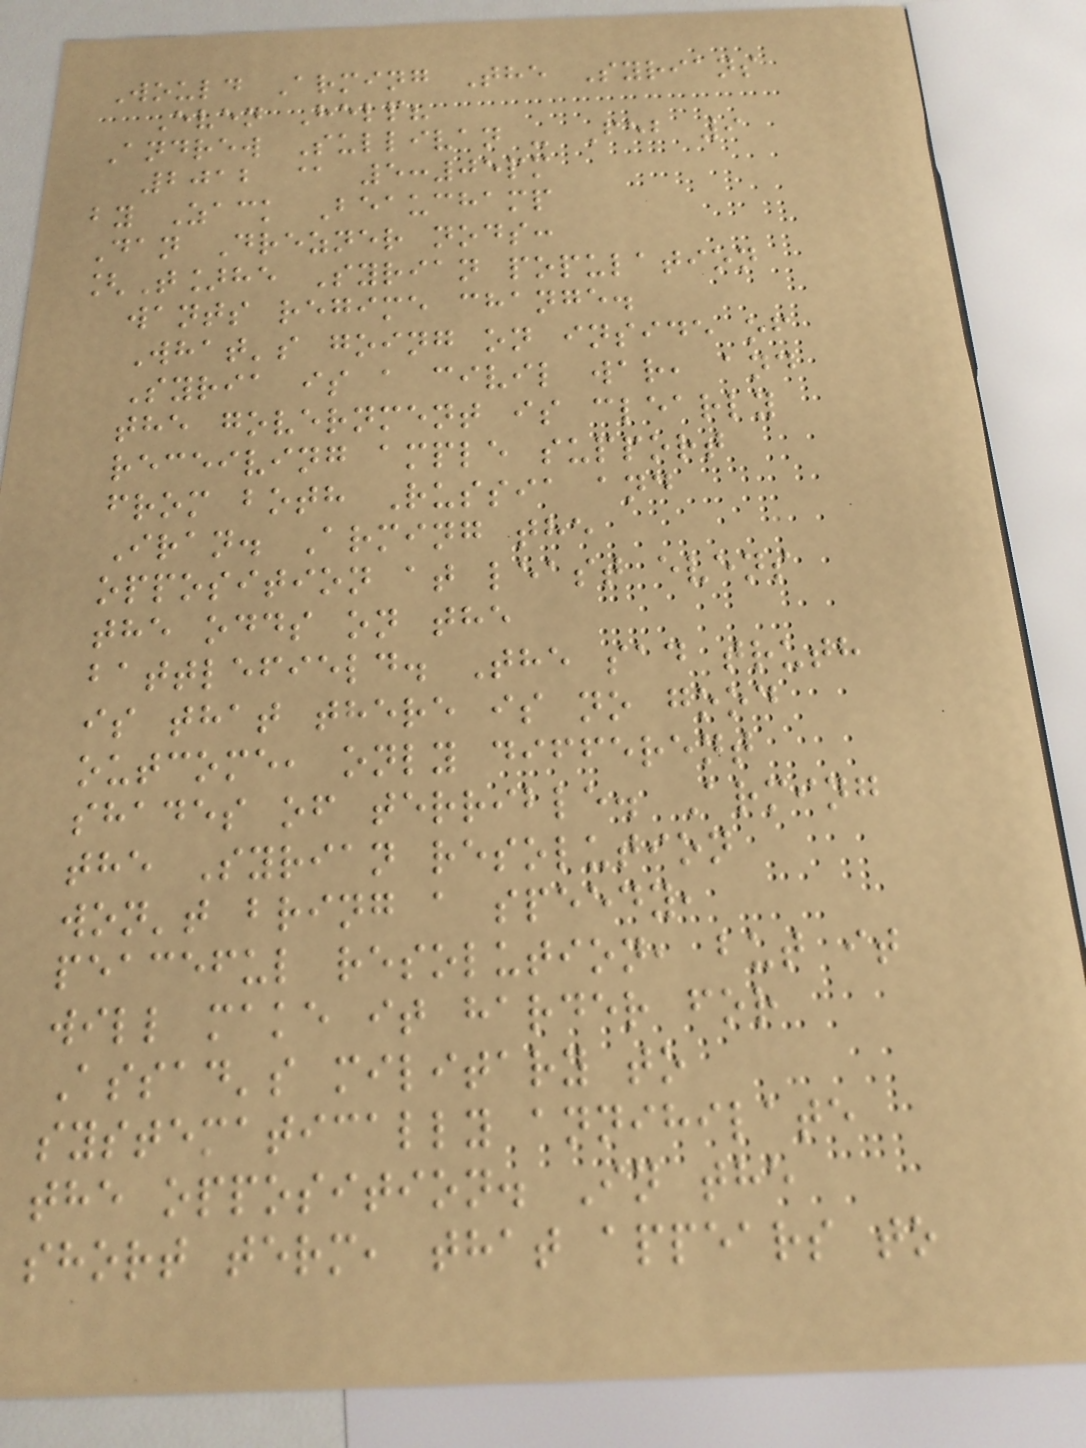Would Arming The Syrians
Even Help?
Andrew Sullivan - Feb 9
2012 @ 5:05pm
by Zack Beauchamp
Dan Drezner nods:
[T]he Syrian population
wants regime change.
What's going on inside of
Syria is a civil war, and
the government is clearly
receiving ample support
from both Russia and
Iran. Arming the
opposition at least evens
the odds on the
battlefield. The sad truth
is that there is no good
outcome, only different
shades of terrible. Arming
the Syrian resolution
won't bring a speedy,
peaceful resolution, but it
will make it harder for
Assad's military to
systematically annihilate
the opposition. In the
short term, that appears to
